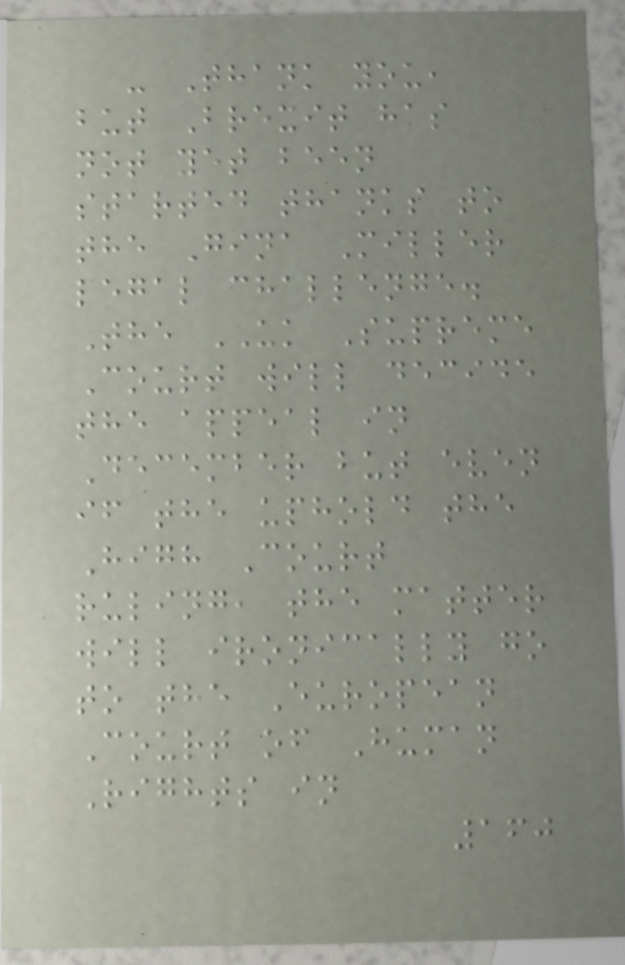- Thank you,
but Brexit has
not yet been
started thanks to
the Gina Miller
legal challenge.
The UK Supreme
Court will decide
the appeal in
December but even
if the uphold the
High Court
ruling, the matter
will ironically go
to the European
Court of Human
Rights in
160
